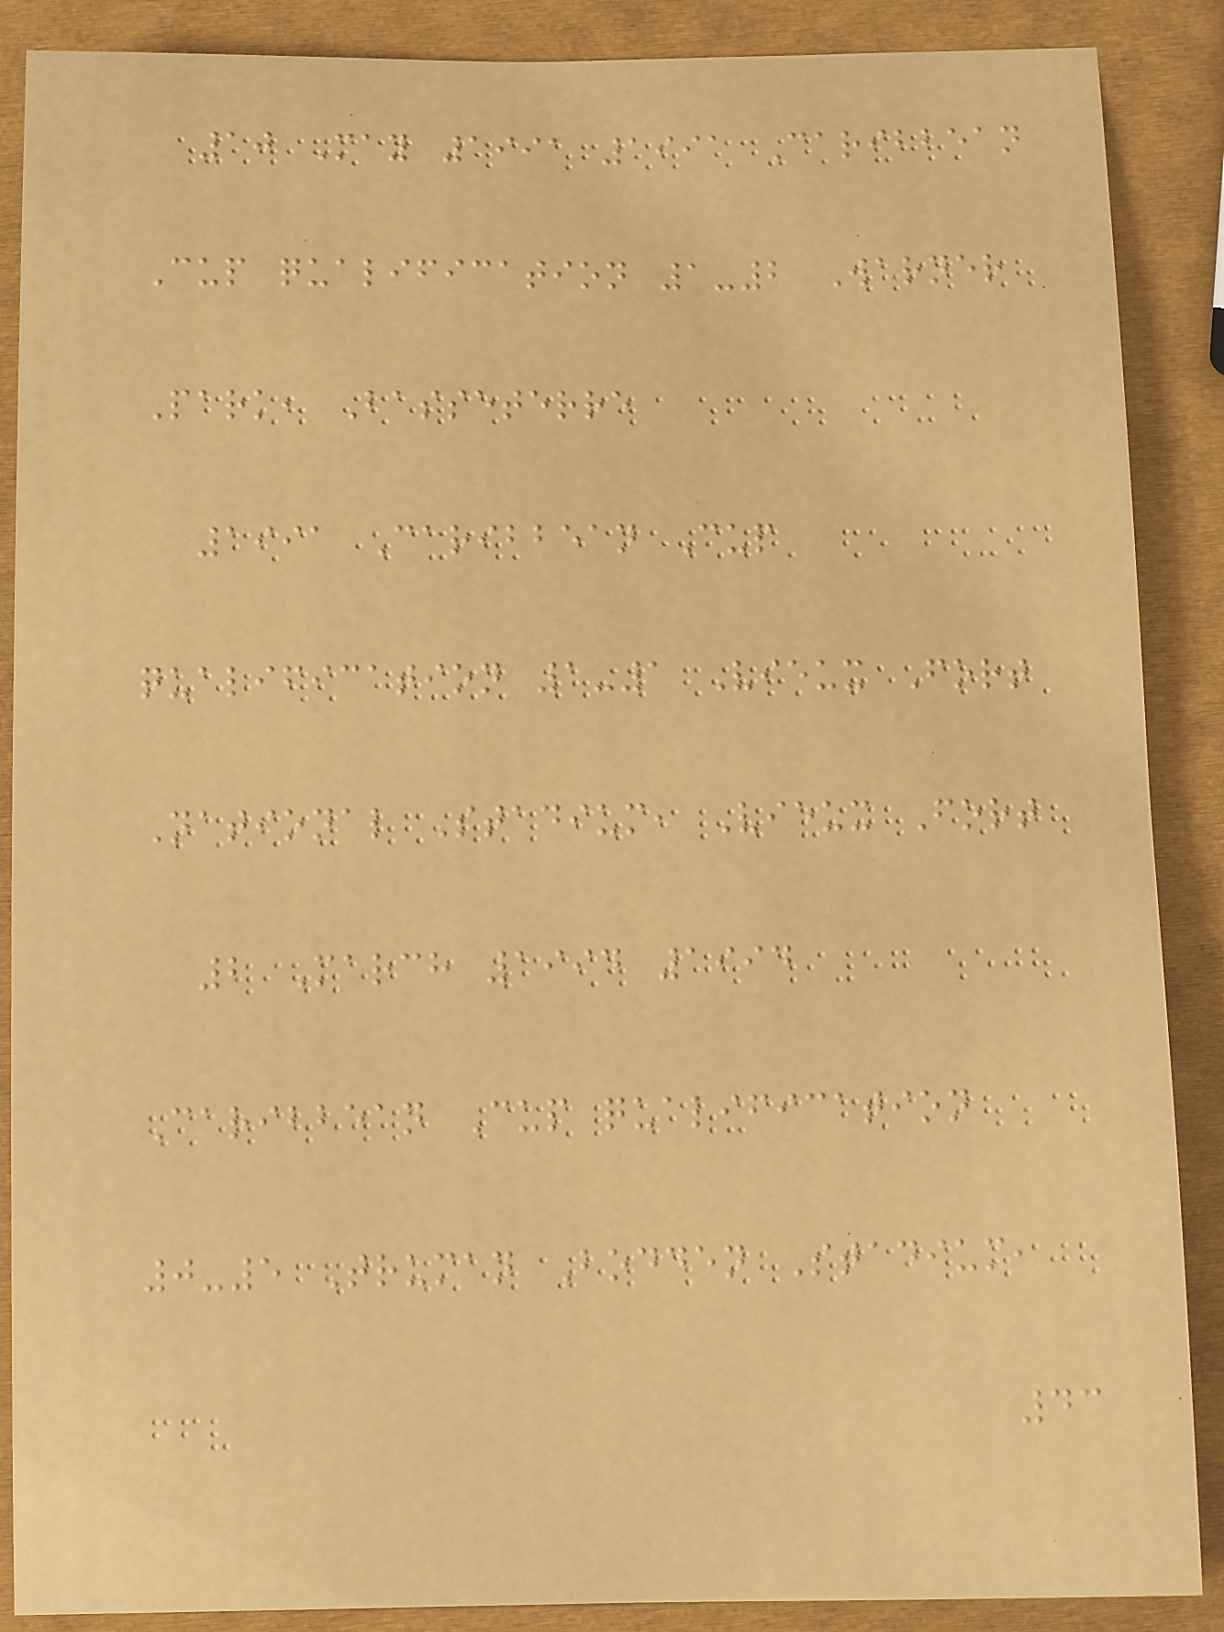10 May 1991 1991 Caribbean
Cup qualification 1-2 Warner
Park, Basseterre
1991 Caribbean Cup
qualification 1-1 Vieux Fort
National Stadium, Vieux Fort
2 March 1994 1994
Caribbean Cup qualification
0-5 Truman Bodden Stadium,
43
